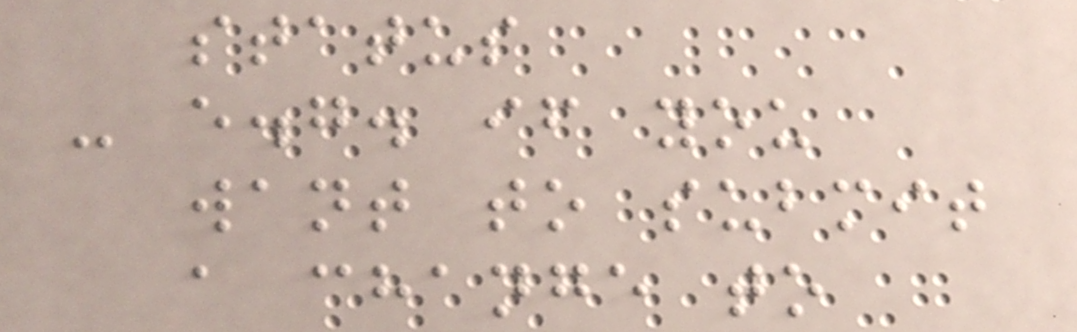status
- e.g. if you
want to submit
a change to
